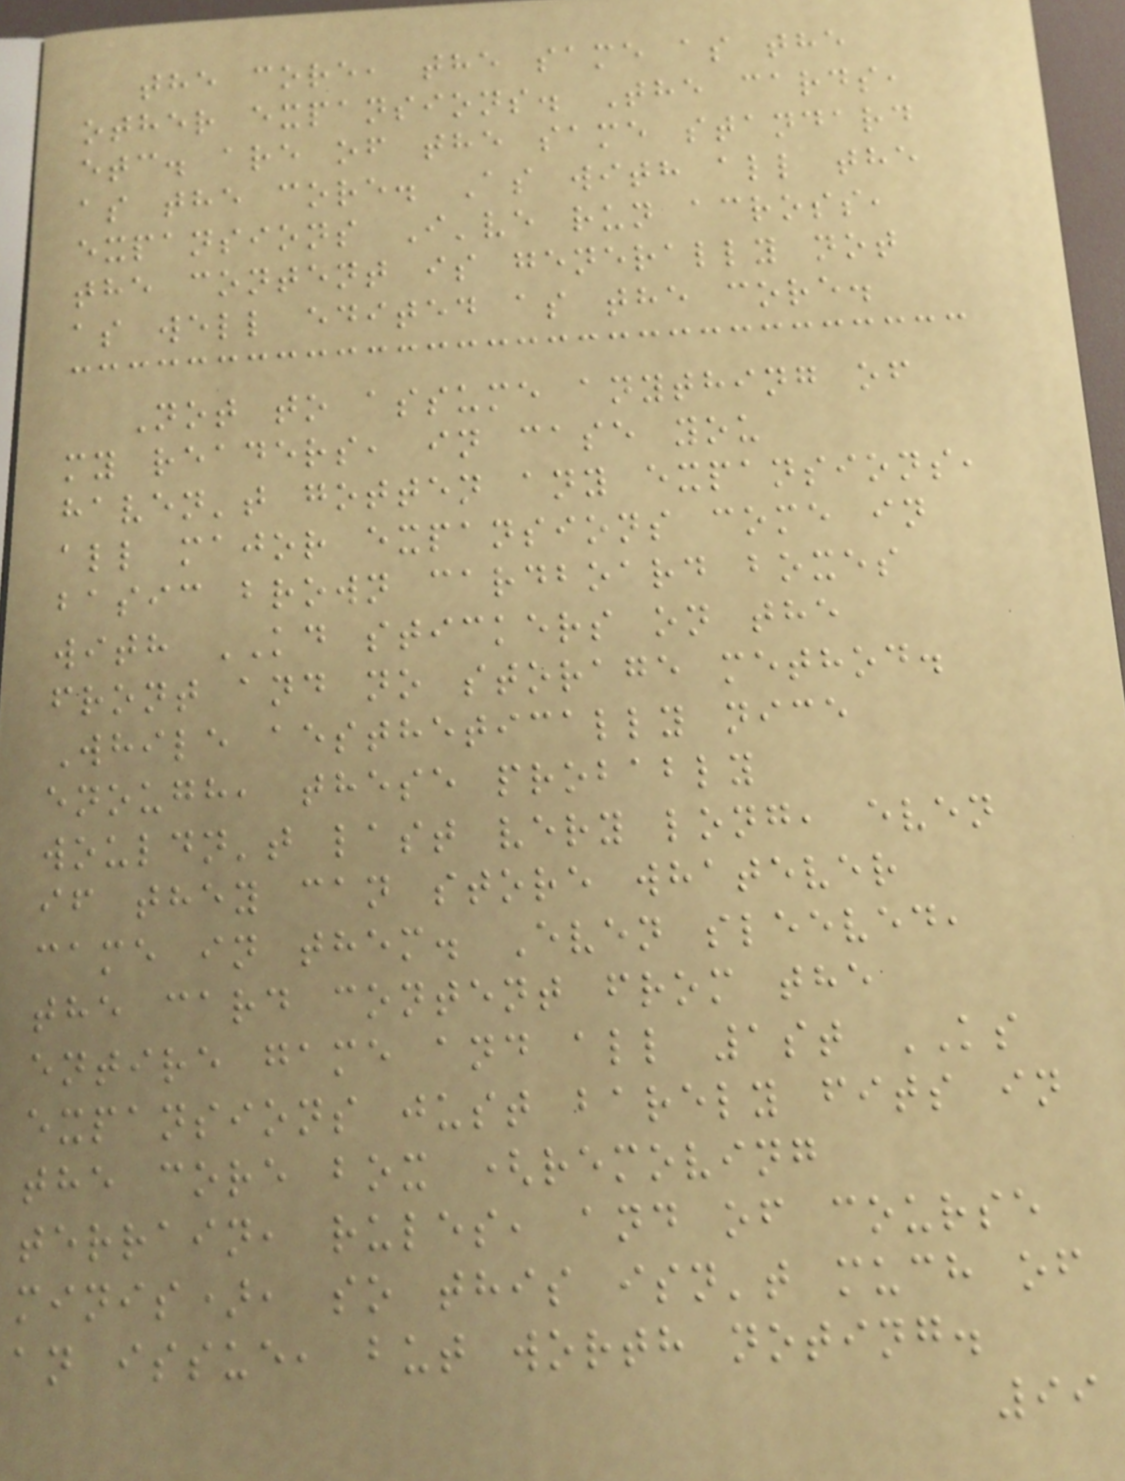the core, the same as the
other expansions. The cards,
etc. are of the same standard
as the core. As with all the
expansions I've run across,
the content is generally not
as well edited as the core.
Not to assume anything of
my readers, in case you
haven't gotten any expansions,
all major expansions come in
basic brown cardboard boxes
with KD stickers on the
front and no storage method.
While aesthetically nice
enough, these probably
wouldn't last very long, even
if they can store whatever
came in them. Even sleeved,
the card content from the
entire game and all 1st KS
expansions just barely fits in
the core box (removing
terrain, rules, and of course
minis), so this isn't much of
an issue, but worth noting.
99
